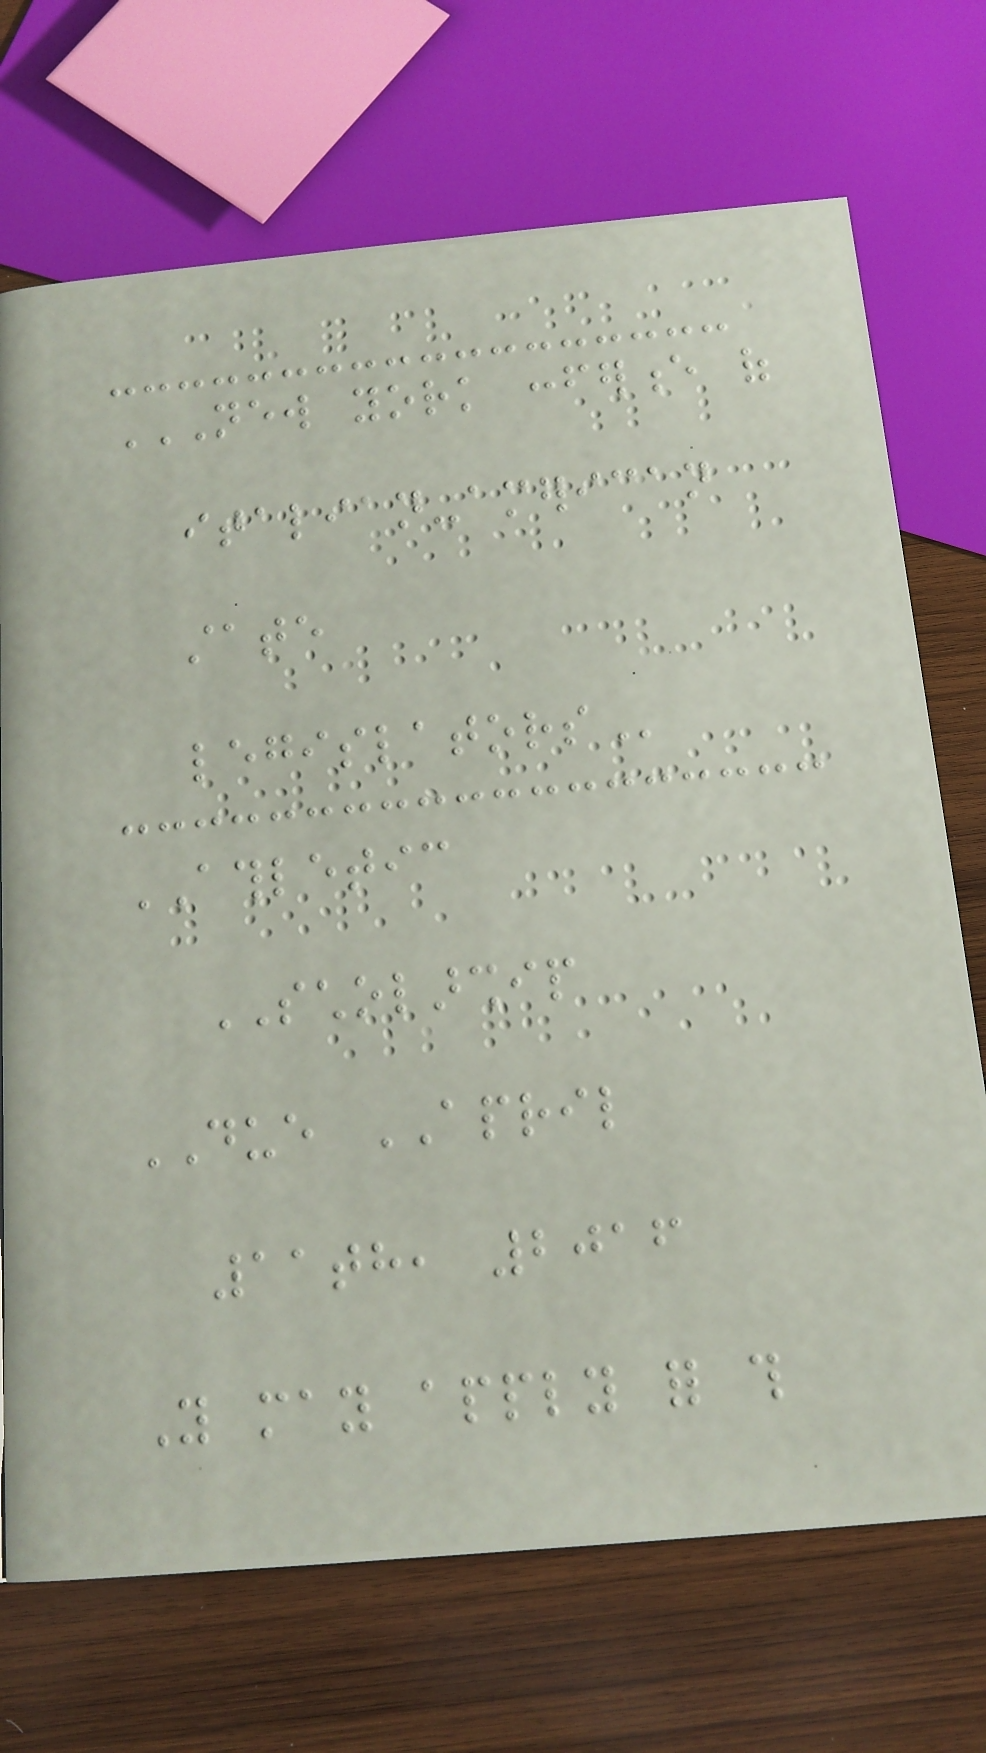NEW YORK CONFERENCE OF
ITALIAN-AMERICAN
STATE
LEGISLATORS
ATHLETIC
SCHOLARSHIP
DUE APRIL
11th, 2016
You may apply for this
